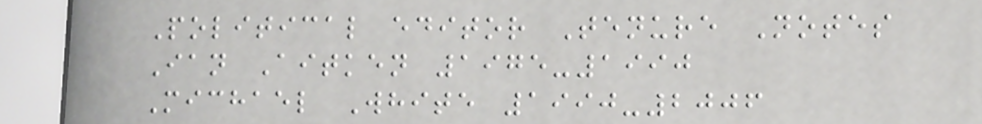Political editor Tenure Notes
Ian Aitken 1975-1990
Michael White 1990-2006
